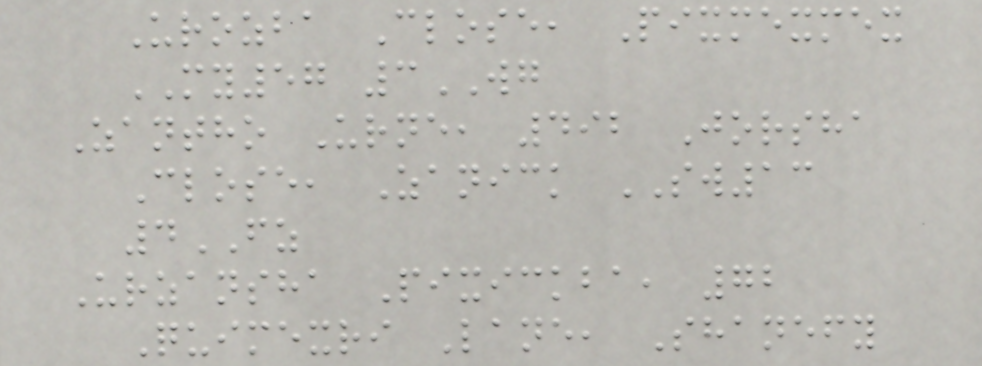Urozba Close, Pixmexmex
MY57 3WG
Zantho Urne, 492 Jorsha
Close, Zanick SW13
4FZ
Urzansha Pixickba, 72
Quimexri Lane, Shanefy
